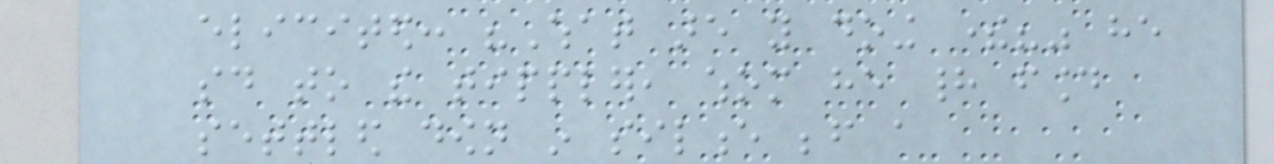elicited: "What are you doing there?" he
said to the tippler, whom he had found
settled down in silence before a
